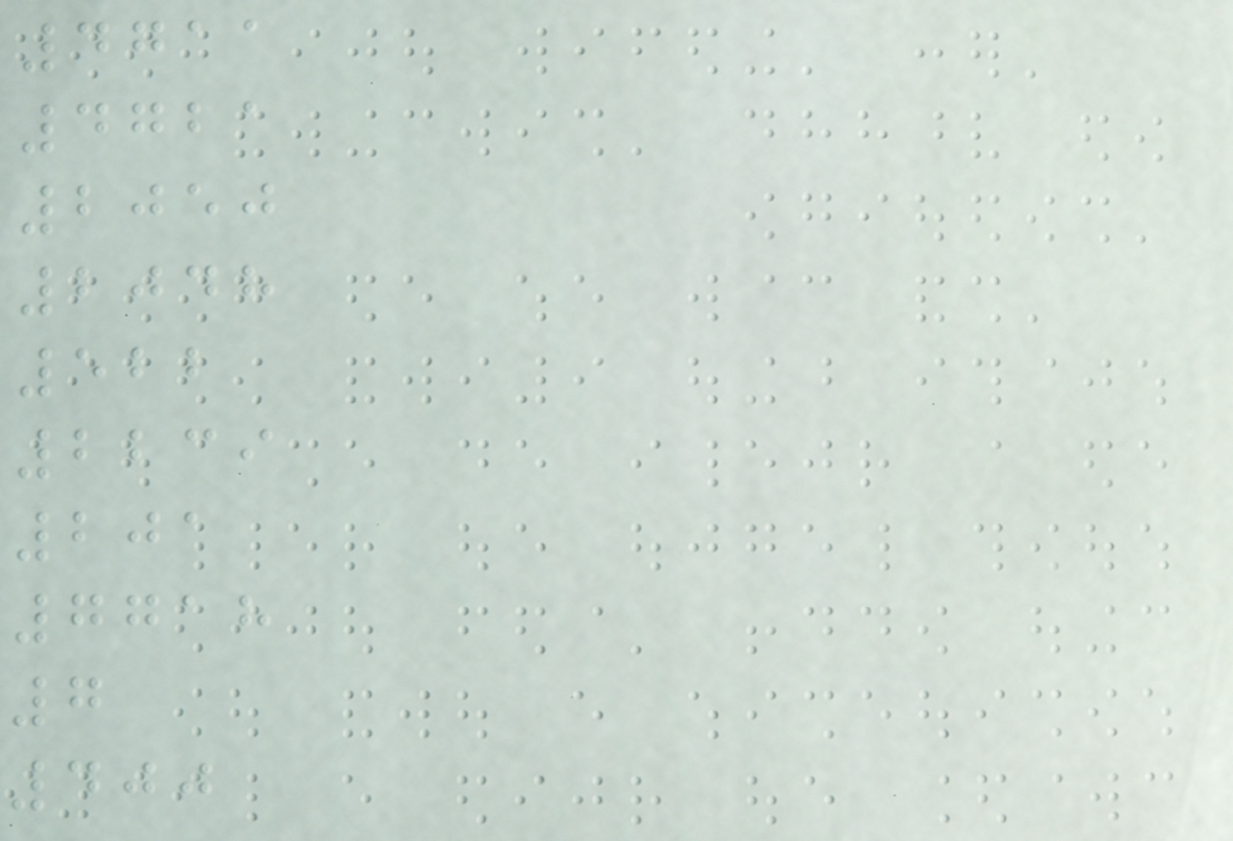4711
4721
2050
2048
522
2239
201
7718
7
400
